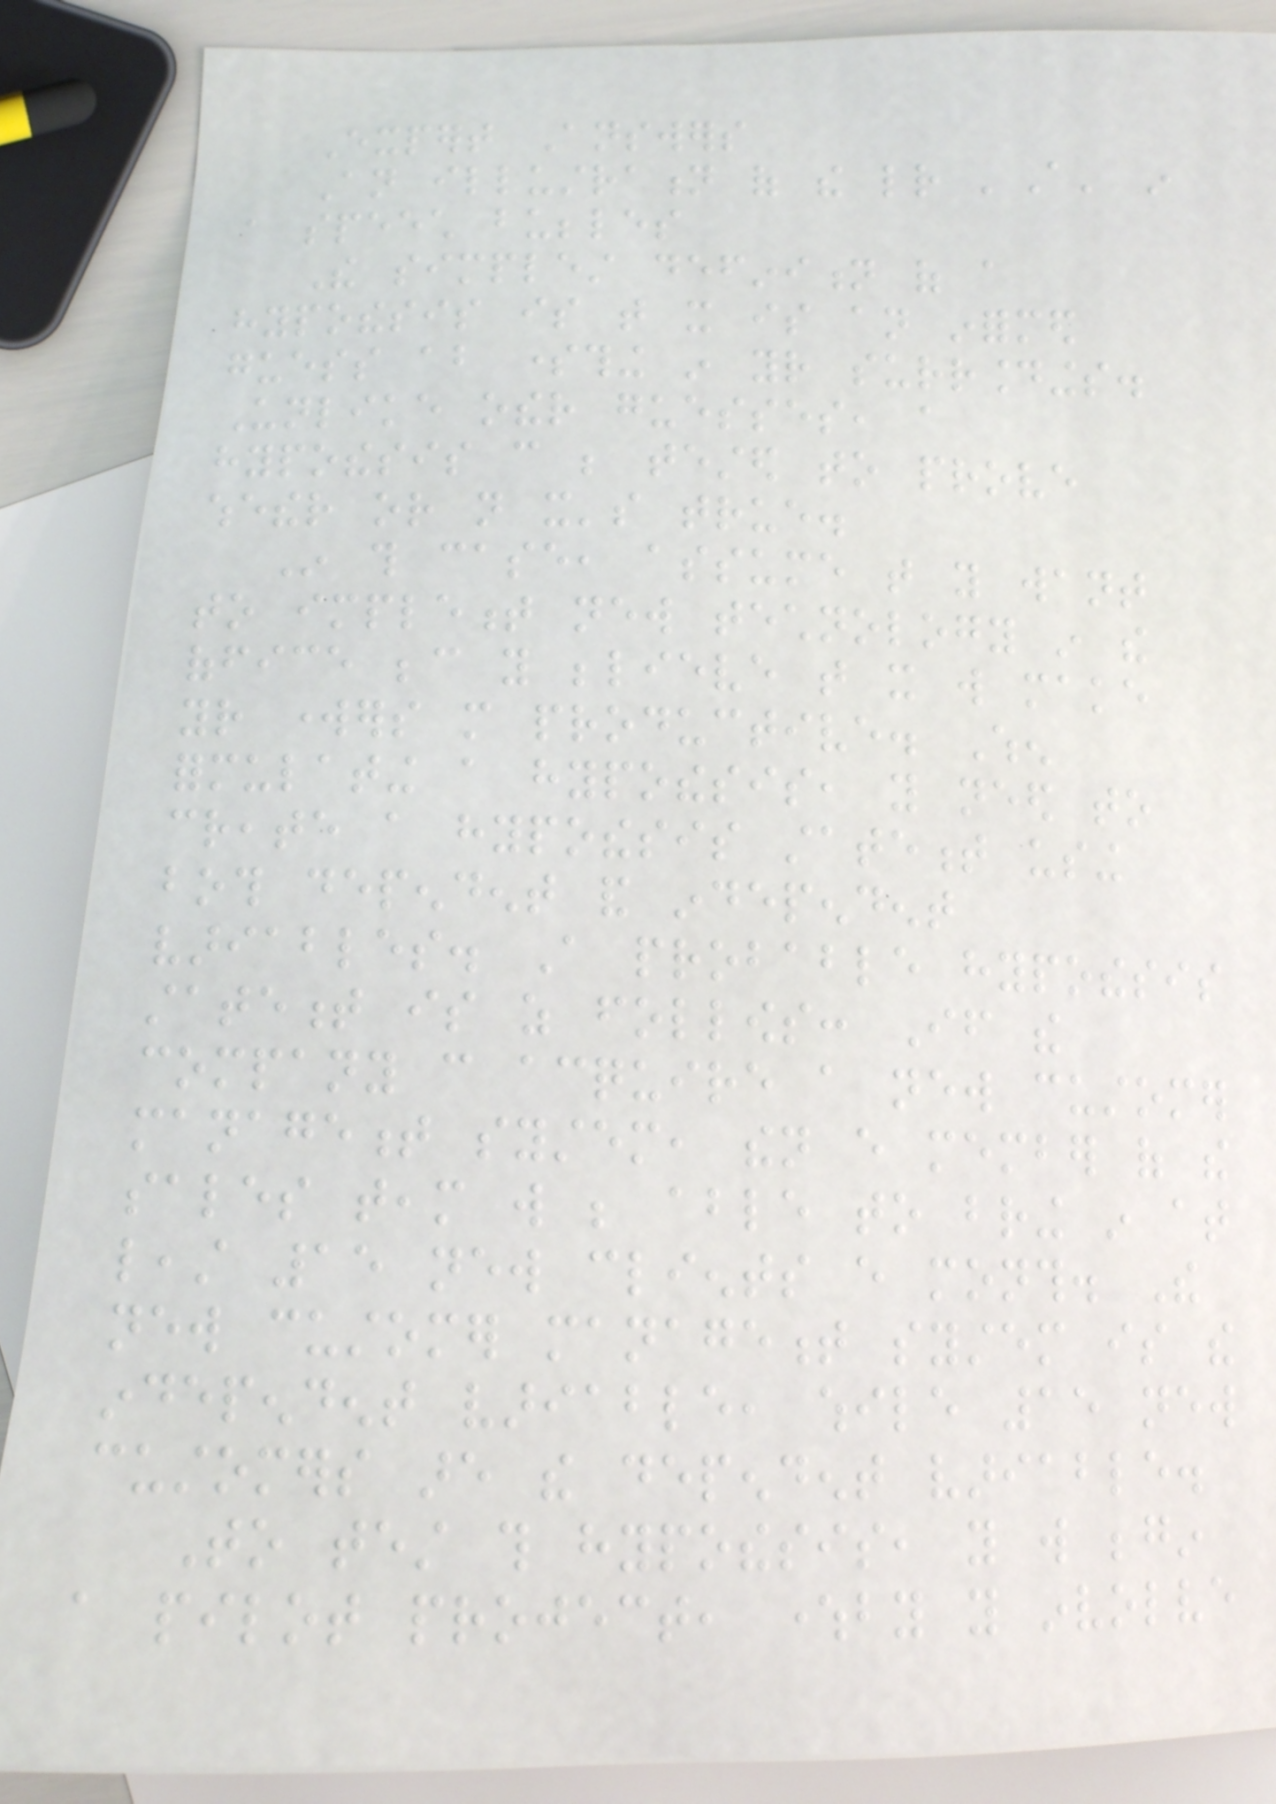Expert Answers
An illustration of the letter 'A' in
a speech bubbles
The simplest definition of a
hypothesis is that it is an informed
guess about something in your surroundings.
Unlike other guesses, a
hypothesis can be tested to prove
whether or not it's true.
In this case, assume that you want
to implement new technology in the
office because you believe that it will make
your workers more productive. When
formulating a hypothesis, you need to
create a hypothesis statement using
both dependent and independent
variables. A probable hypothesis
statement is as follows: If the
company can acquire a new customer
management system, then every member of the
sales team will be able to bring in at
least 15 new clients every month. The
new customer management system is the
independent variable, while 15 new
customers are the dependent variable.
To test this hypothesis, you will begin
a pilot project, whereby you involve
